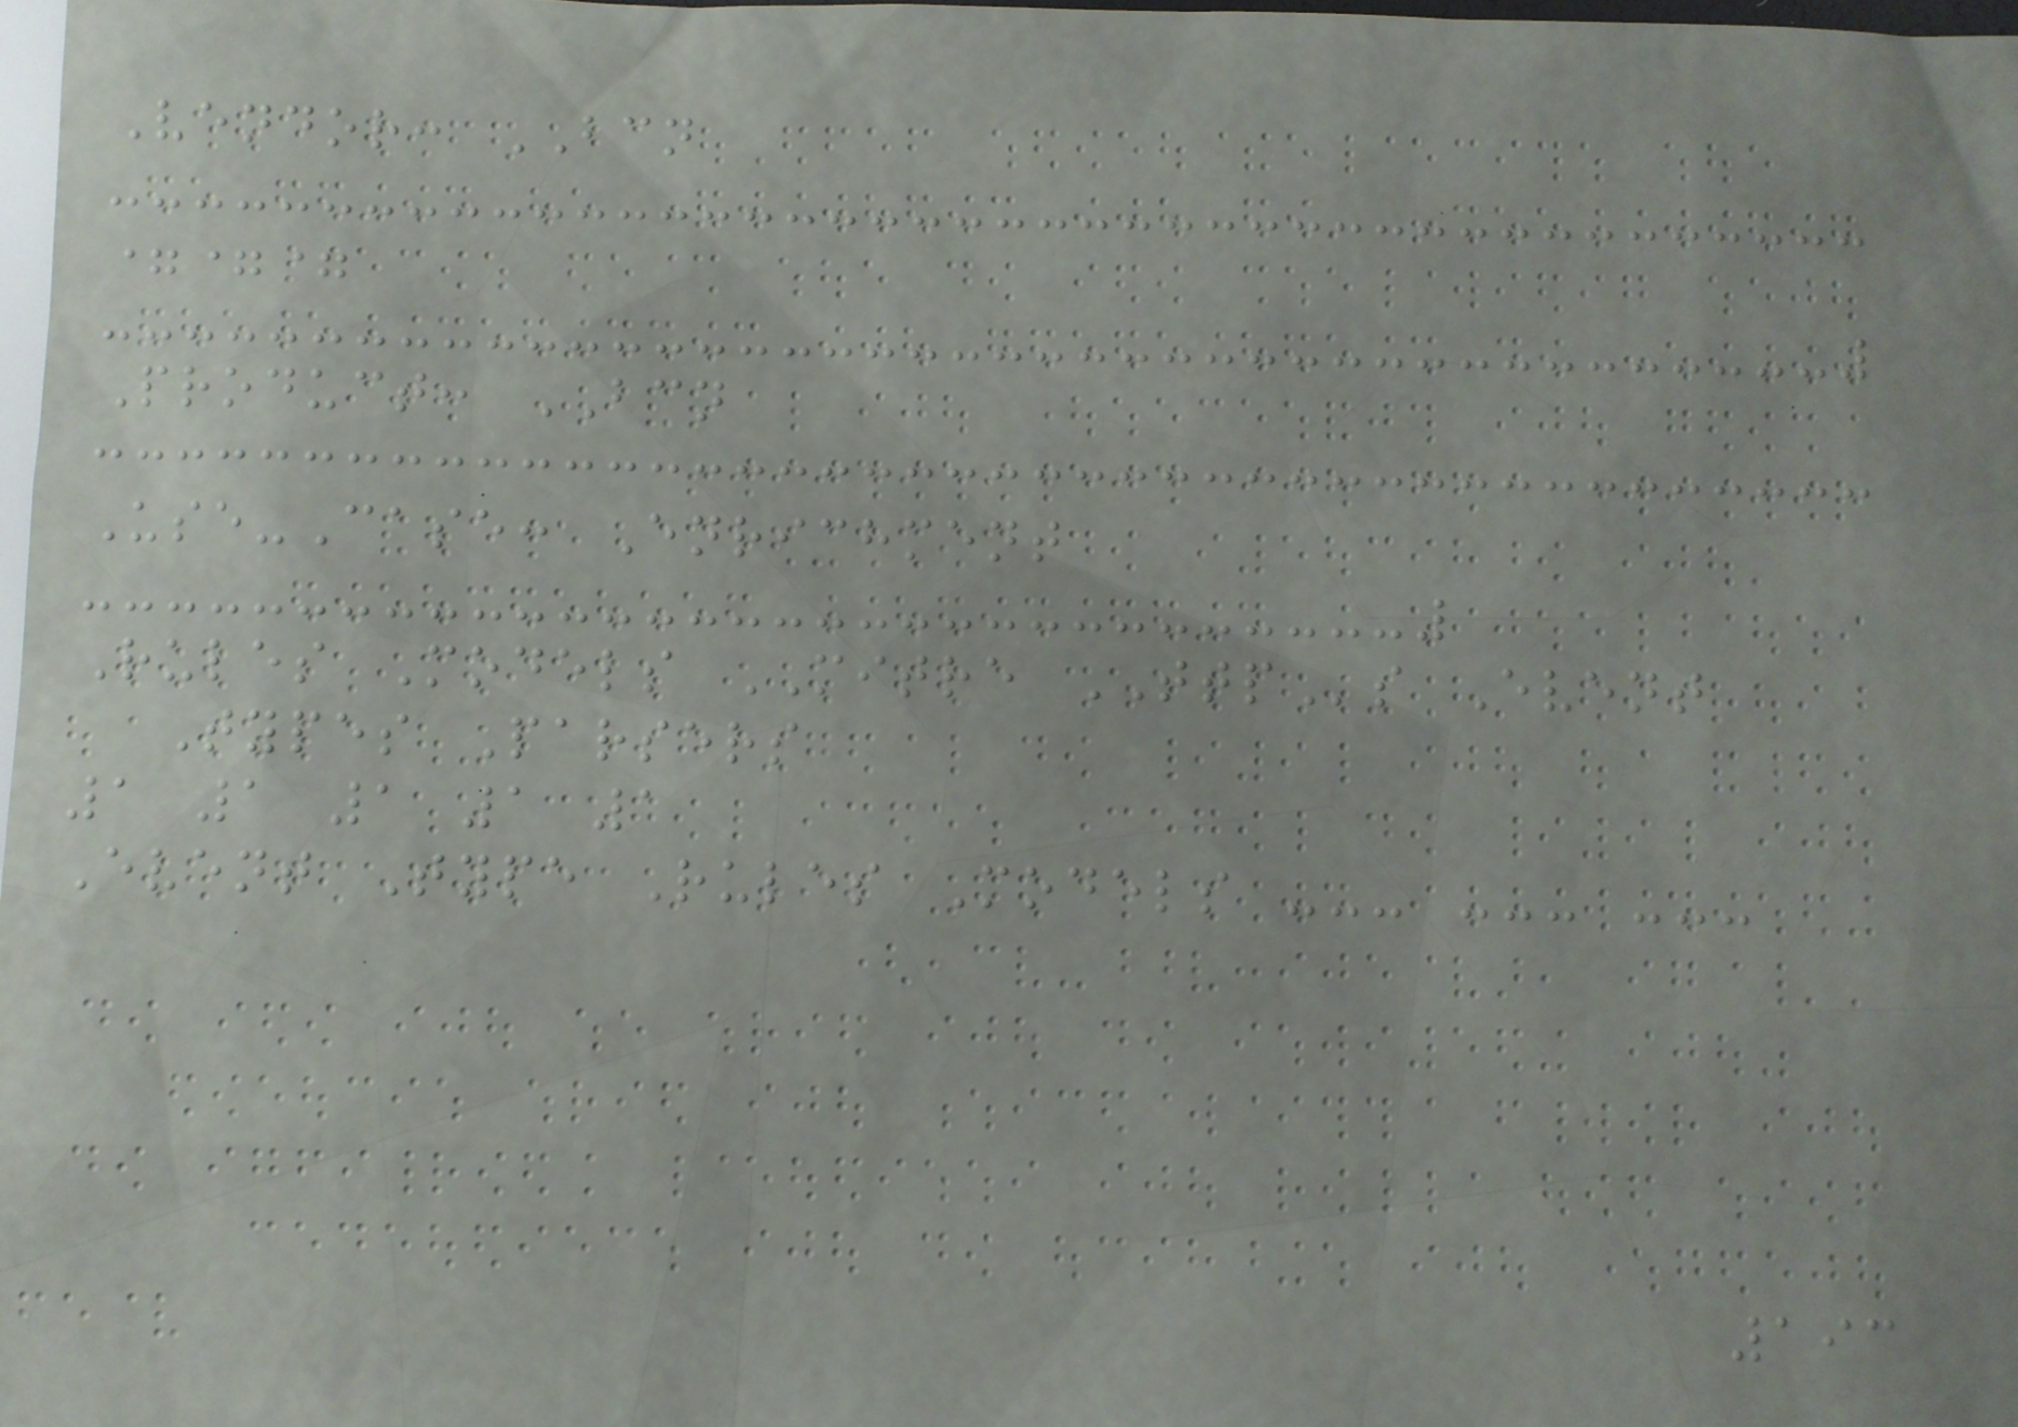Vendor: BCN
===
Product: BCN
Use-Case: Enrichment
Rules Models MITRE TTPs Event
Types Parsers
1 1 1 1 1
Event Type Rules Models --- --- ---
193
